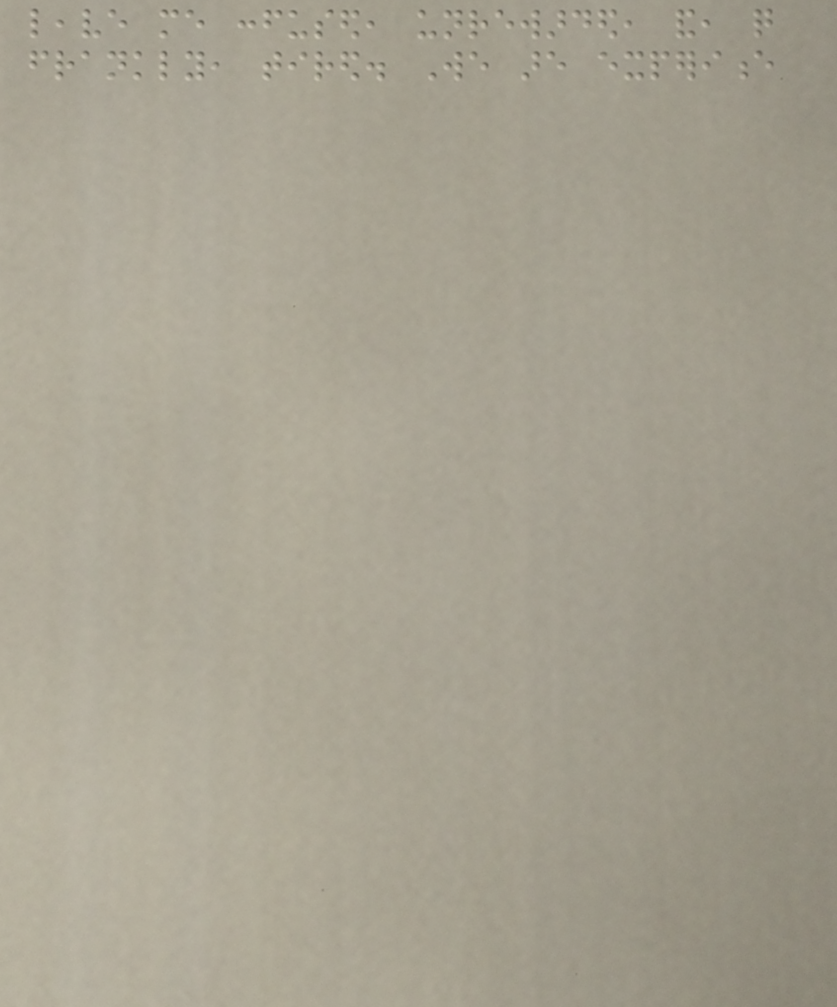leave me confused, unrewarded, and, quite
frankly, tired. We are experience
